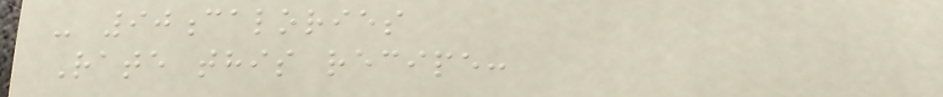- 90calories
Rate this recipe:
